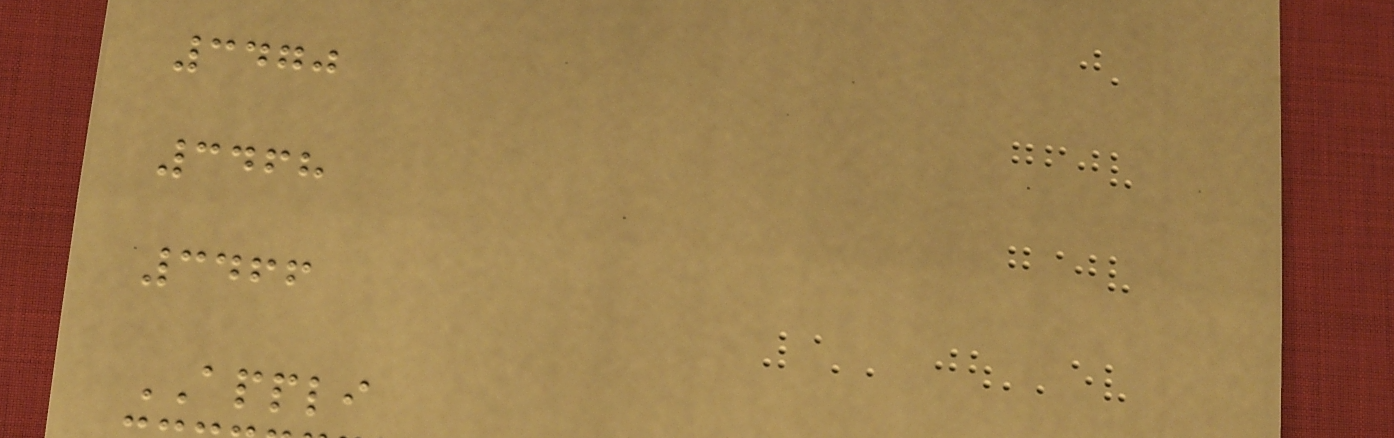3470
3468
3466
APPLI
